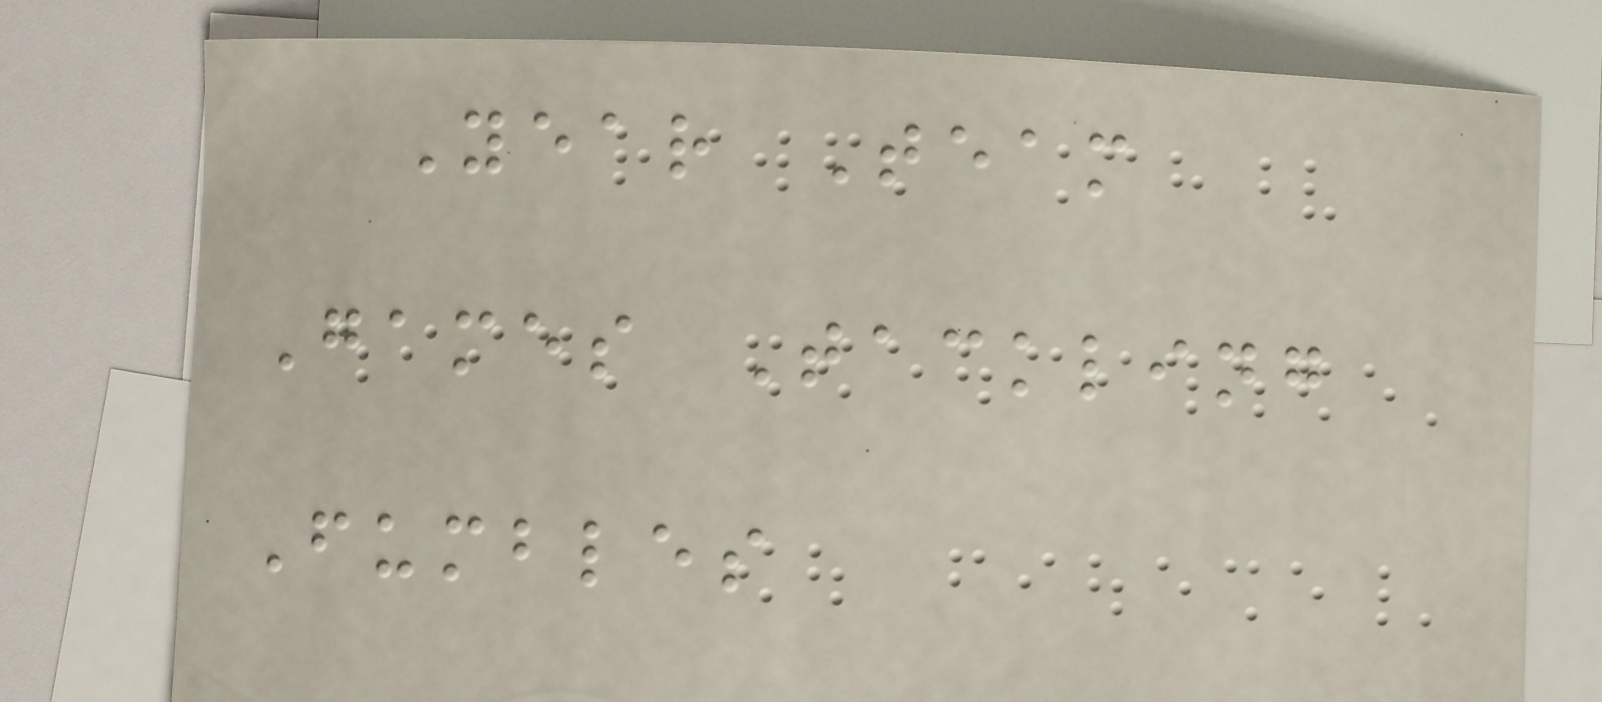Year Team
Games Tackling
Fumbles
